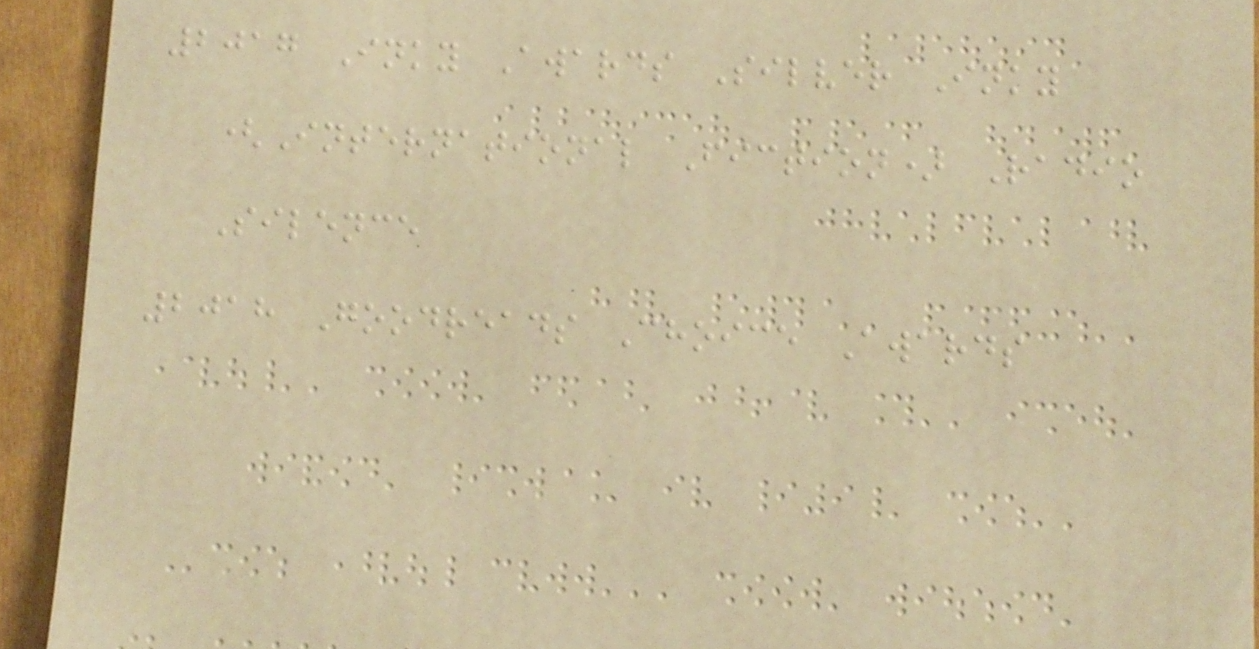2017 Inky Awards Silver Inky
(International Fiction) Radio
Silence
2018 Goodreads Choice Awards
